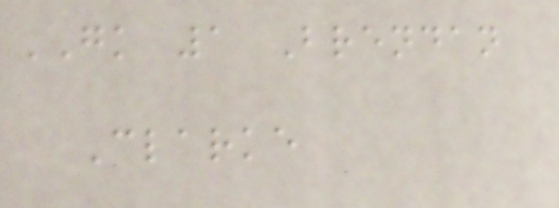GK 1 Brendan
Clarke
